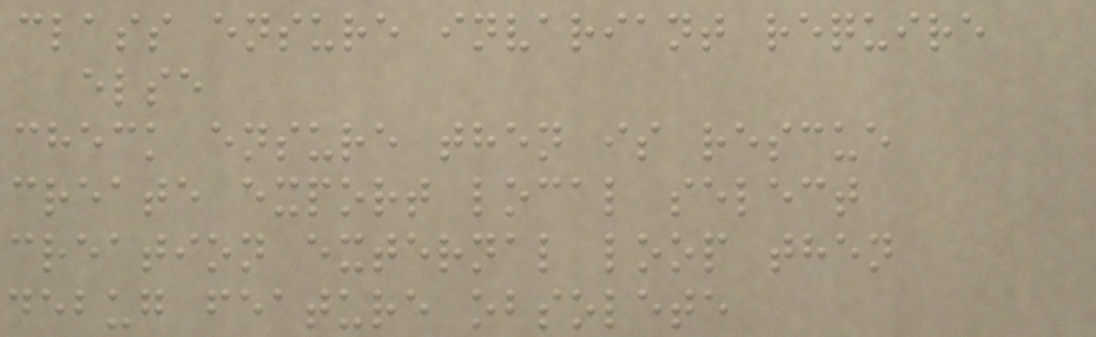class ensure invariant require
else
check ensure then is rescue
create export local select
creation external loop then
debug feature obsolete
